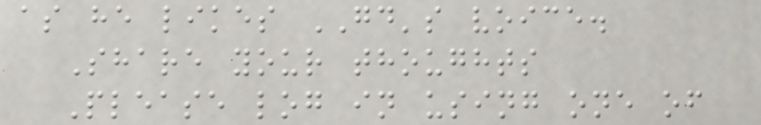as he likes GD's voice.
Share your thoughts
Please log in using one of
